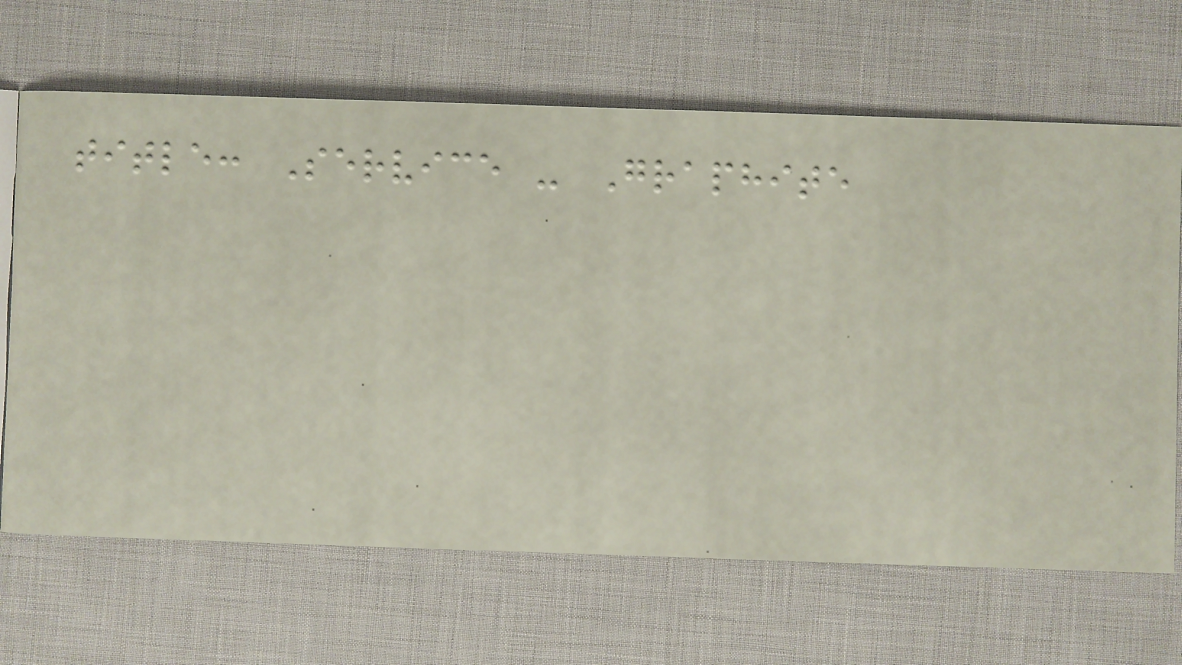title: Service - Graphite
